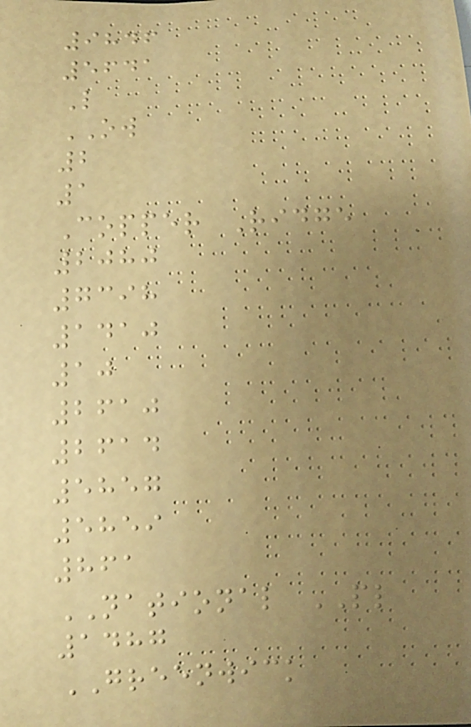9846
5641
L
OW
2
1
Copper Ridge
2080
7398
1410
10
2610
2614
5857
5859
861
NATIONAL PL
1487
GREENWICK
